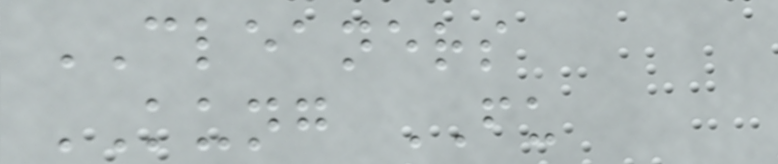CLEANERS
KUNG FU
